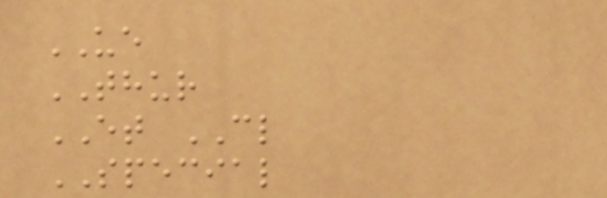UE
THUR
ET CL
SPECIAL
